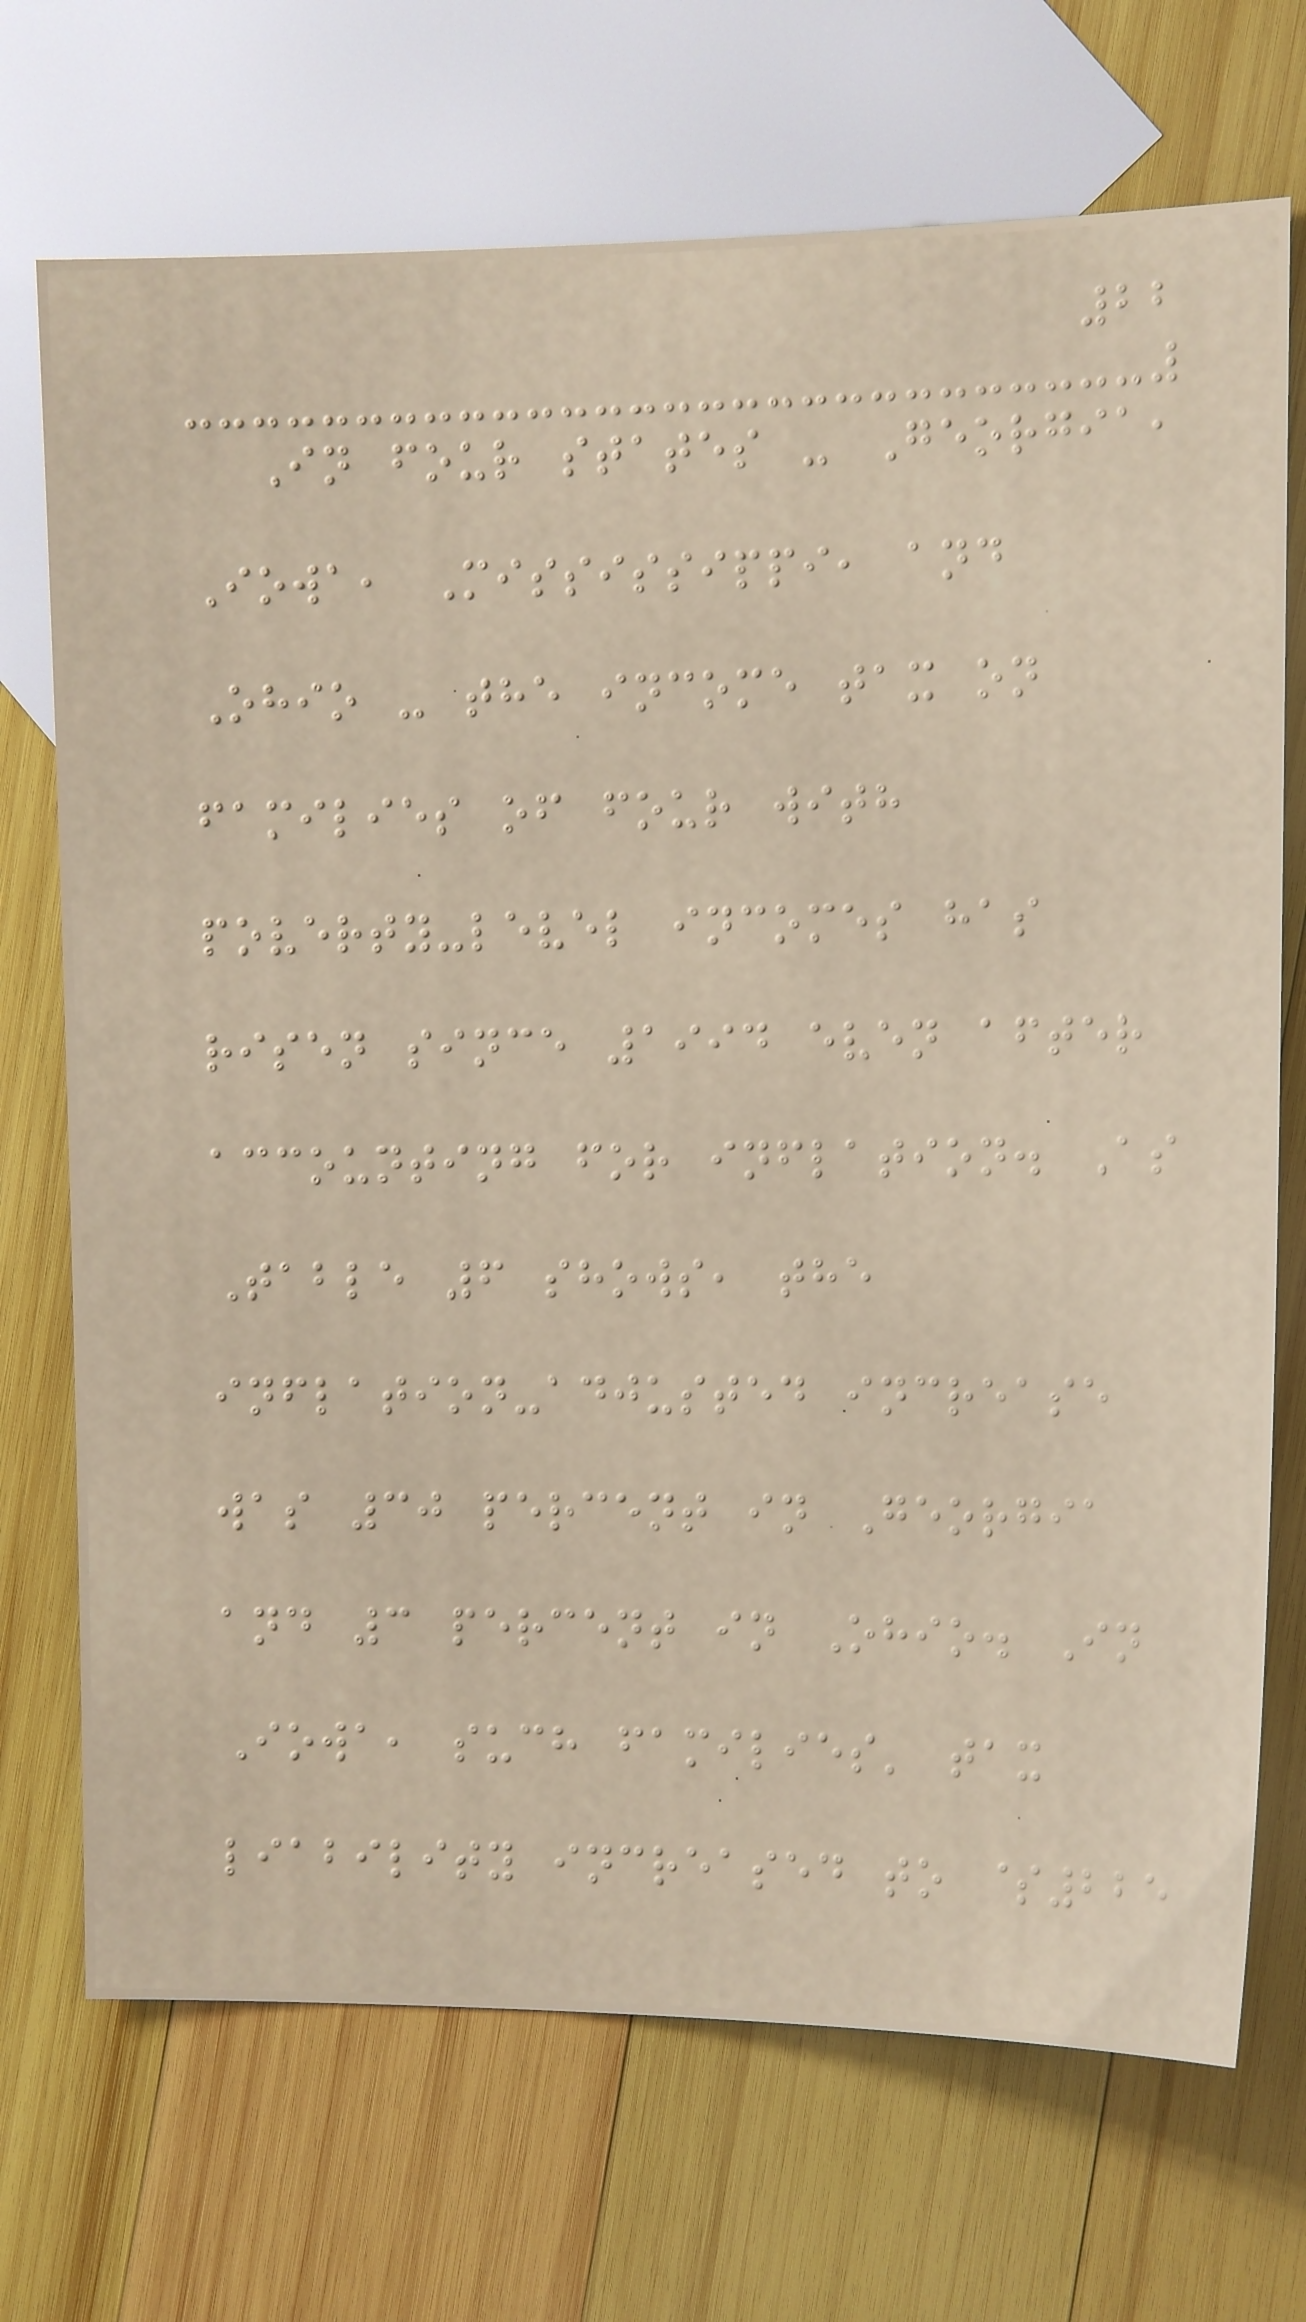22
In four states - Georgia,
Iowa, Mississippi, and
Ohio - the income tax on
families of four with
poverty-level incomes has
risen since 1994 even after
accounting for inflation. As
Table 6 shows, the
inflation-adjusted increase
was 30 percent in Georgia
and 3 percent in Ohio. In
Iowa, such families' tax
liability increased to $225
